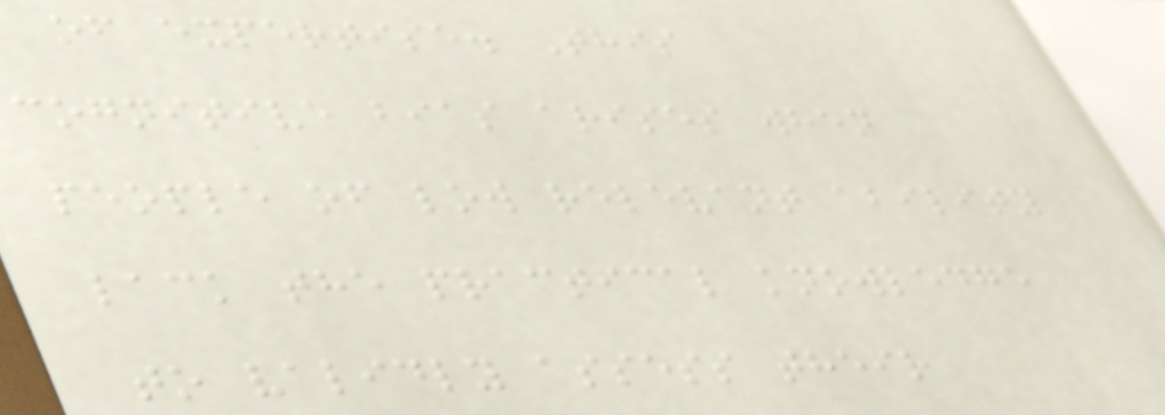of expertise. This
cognitive bias arises when
people of low relevant ability
lack the practical knowledge
to validly assess their
